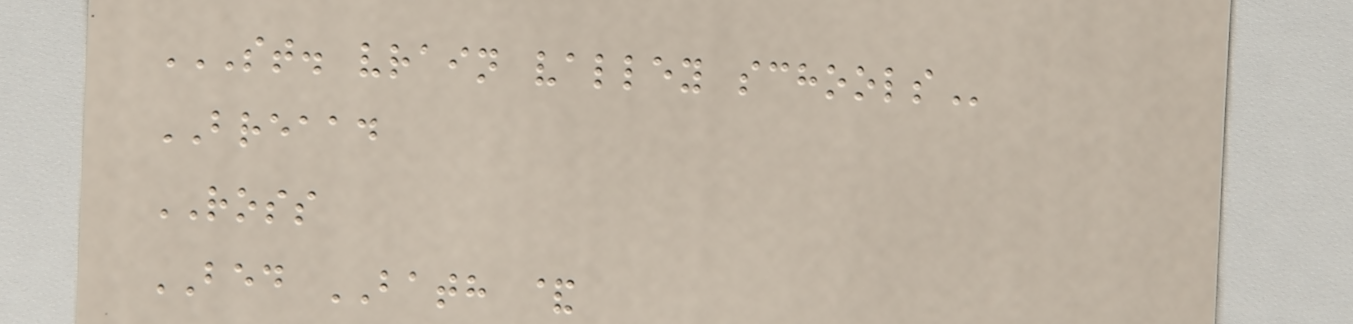ST. VRAIN VALLEY SCHOOLS
BREAAD
ROSS
BED BATH &
